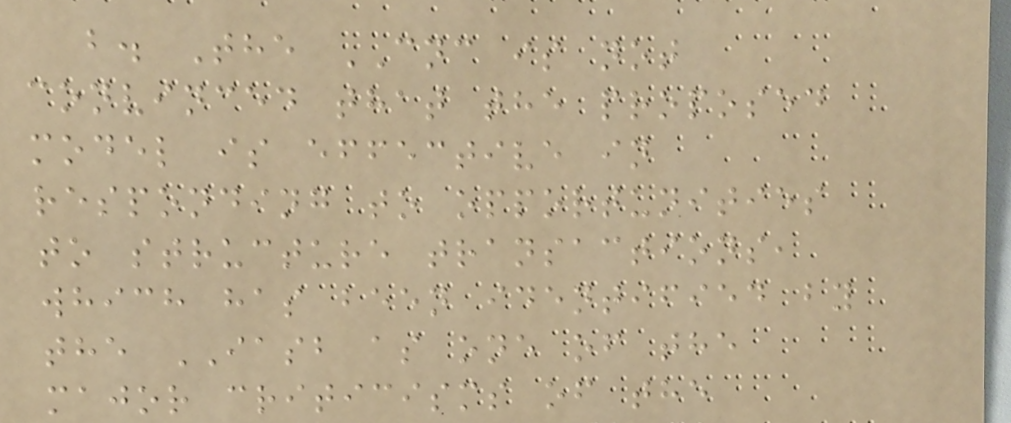b. The CNC is not
convinced that the proposed
model is effective in
responding to opportunities
to structure transactions,
which has been identified by
the IASB as one of the
major criticisms of the
